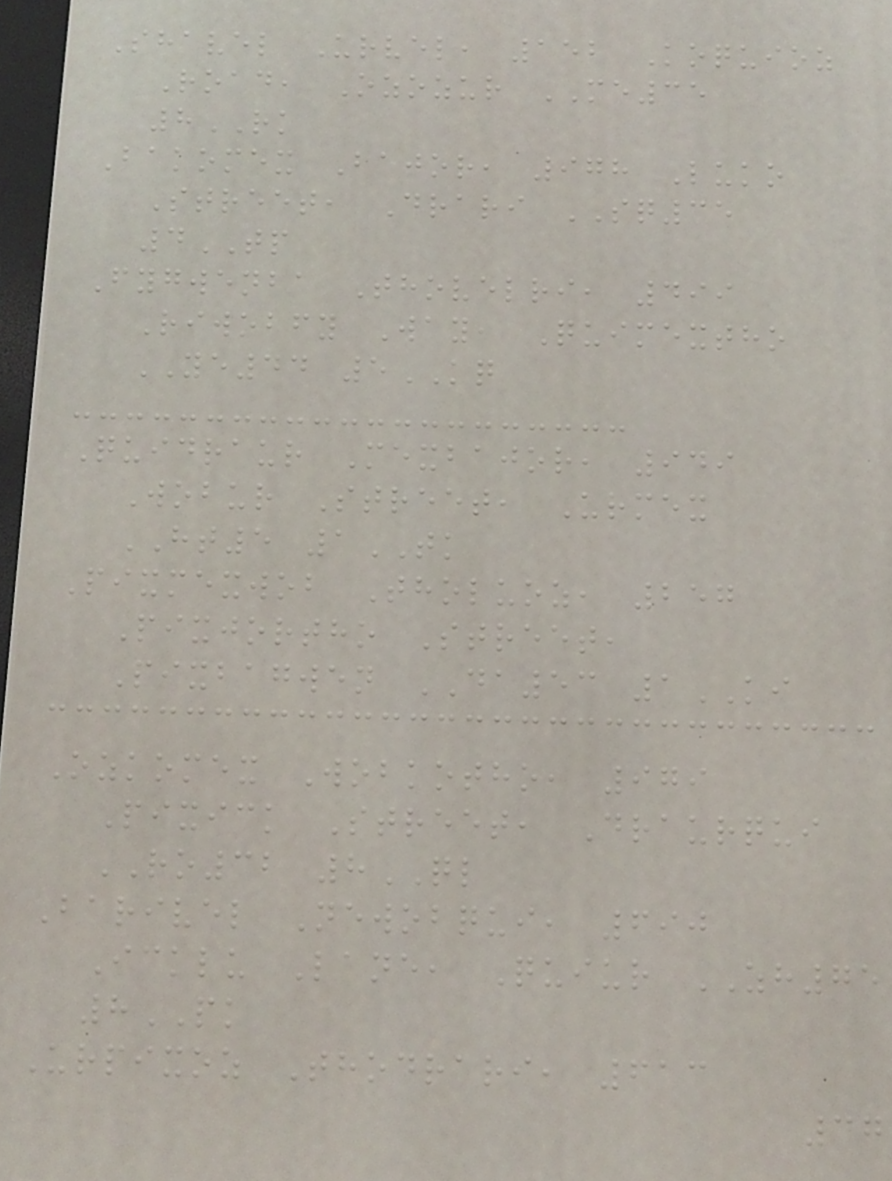Shavel Urvel, 152 Koquioz
Road, Ozozur ME35
8RK
Bakomex Bajor, 978 Luko
Street, Drari SQ35
4TP
Fygwenba Thovelri, 499
Riwobfy Way, Quimextho
YE44 5KQ
Quidraur Mexbajor, 949
Wobur Street, Urmex
HT5 1TK
Pixmexwob Tholuoz, 257
Pixjortho Street,
Pixbagwen DA53 1KI
Ozkomex Wobkotho, 979
Pixick Street, Draurqui
RO32 8QL
Barivel Newobqui, 690
Icklu Lane, Quiur ZH75
8PK
Urpixoz Thodrari, 613
37
